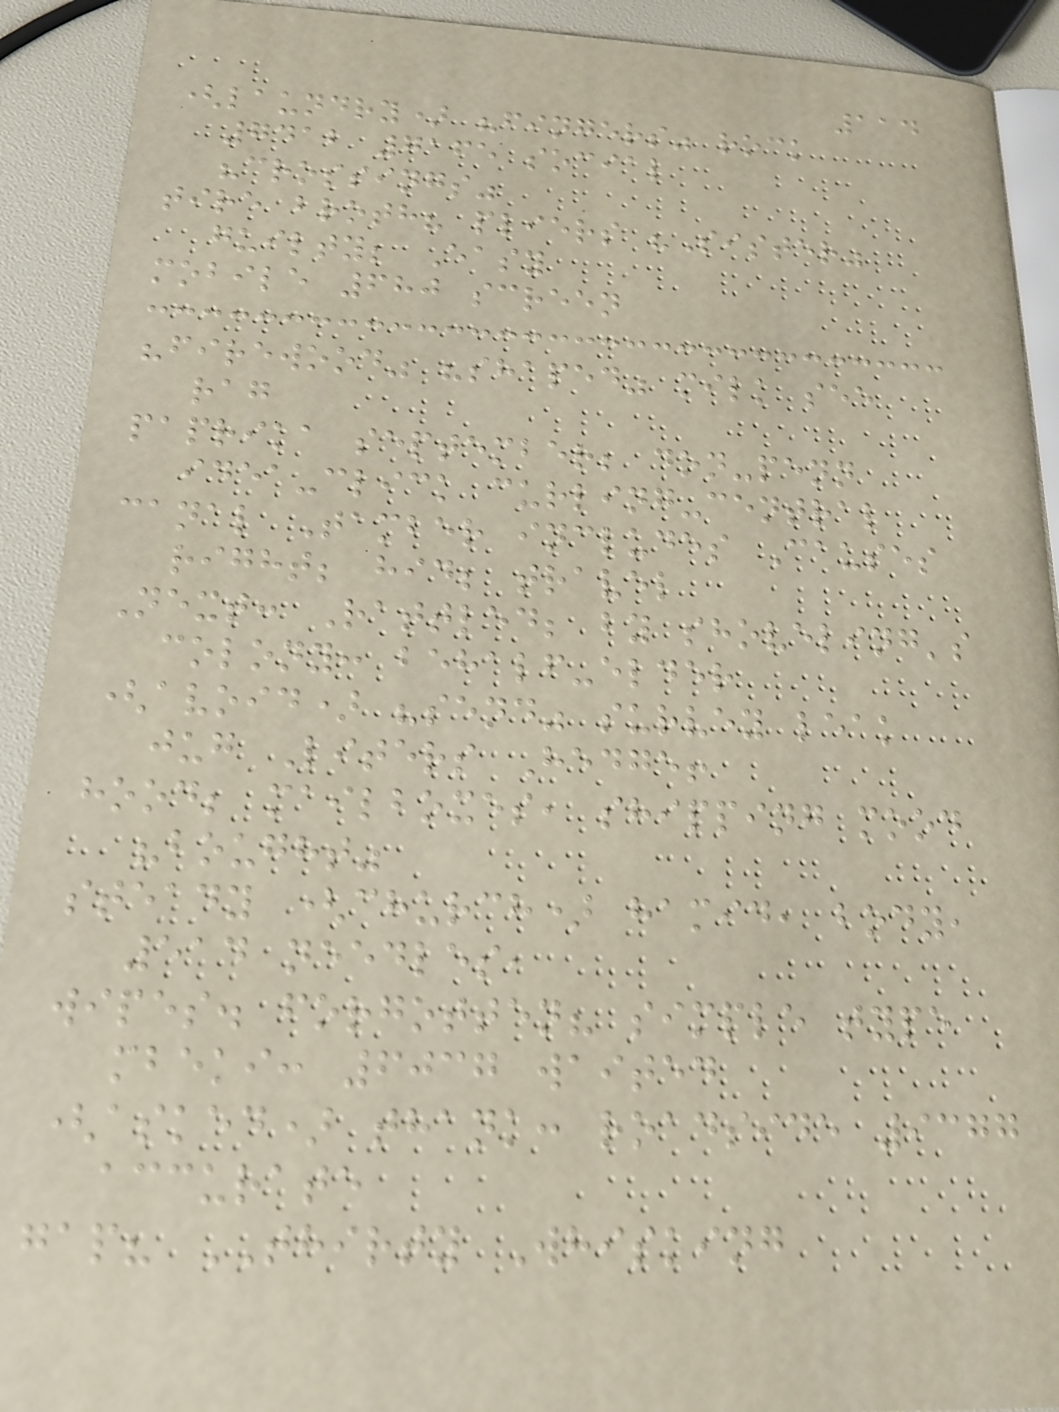114
(laundry) "fingers" rock
7412 7165 social
"crossings"
tire broth? pliers "Sister"
guilty; Easy
mobile 680 screen
"firewood" "shaped" milk see
rag
paprika september; don-penn
idea-click curling-central
canal Tamber includes Causes
right; hid; travel
Next: Rattled; by shoveling's
colony: behalf-elder
(avoid) "send" survey leak
jug Liters Hedge!
hood; mailboxes, shipping mood
"bought"
steady (church) hamid, body,
514 needles,
wipes. forgotten? simple type
mbeki: 6037 waited
(asked) thank: roadside 9377
accurate
gap? THIRTY Whisking
